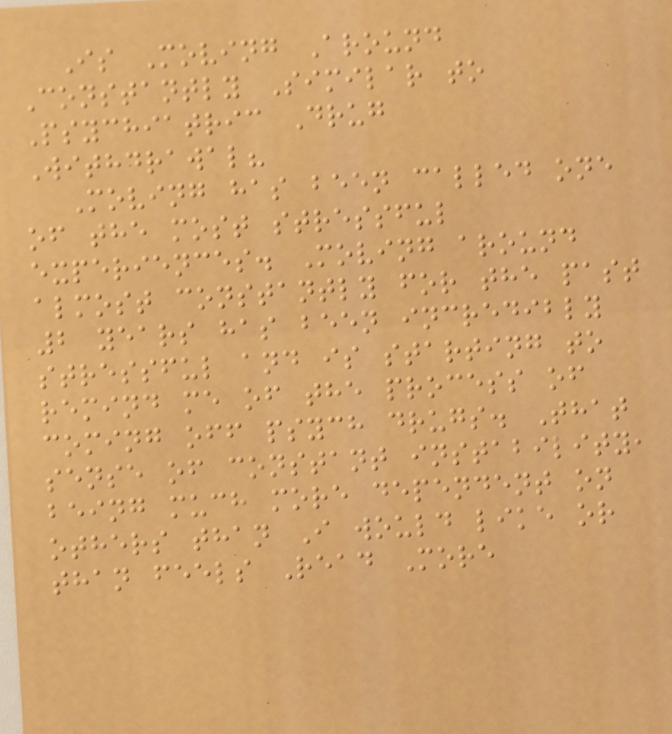Is Moving Around
Constantly Similar to
Psychiatric Drug
Withdrawal?
Moving has been called one
of the most stressful
experiences. Moving around
almost constantly for the past
2 years has been incredibly
stressful and is starting to
remind me of the process of
coming off psych drugs. That
sense of constant instability,
being much more dependent on
others than I would like or
than feels Read More
